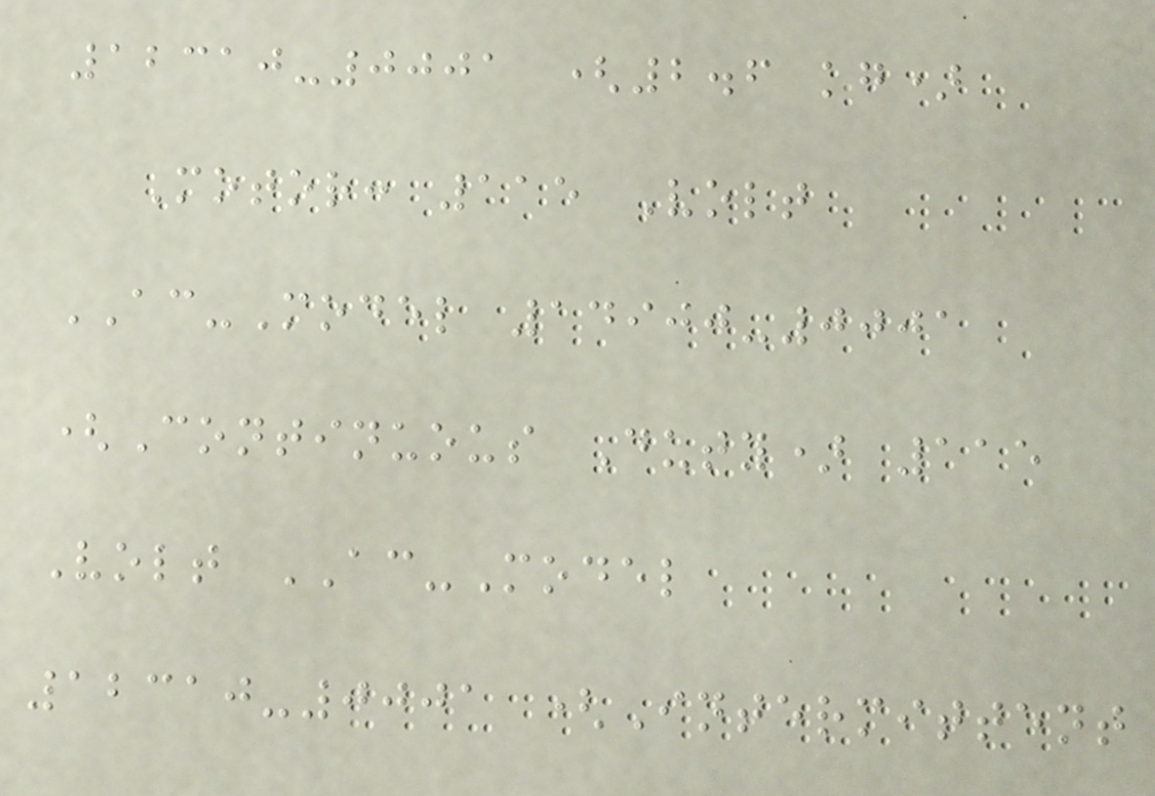12310-0001 (2.6 kg)
Motor: 115 Volt
AC-Model 14900-0001
(Continuous Duty) 115
Volt AC-Model
12310-0001 (Intermittent
